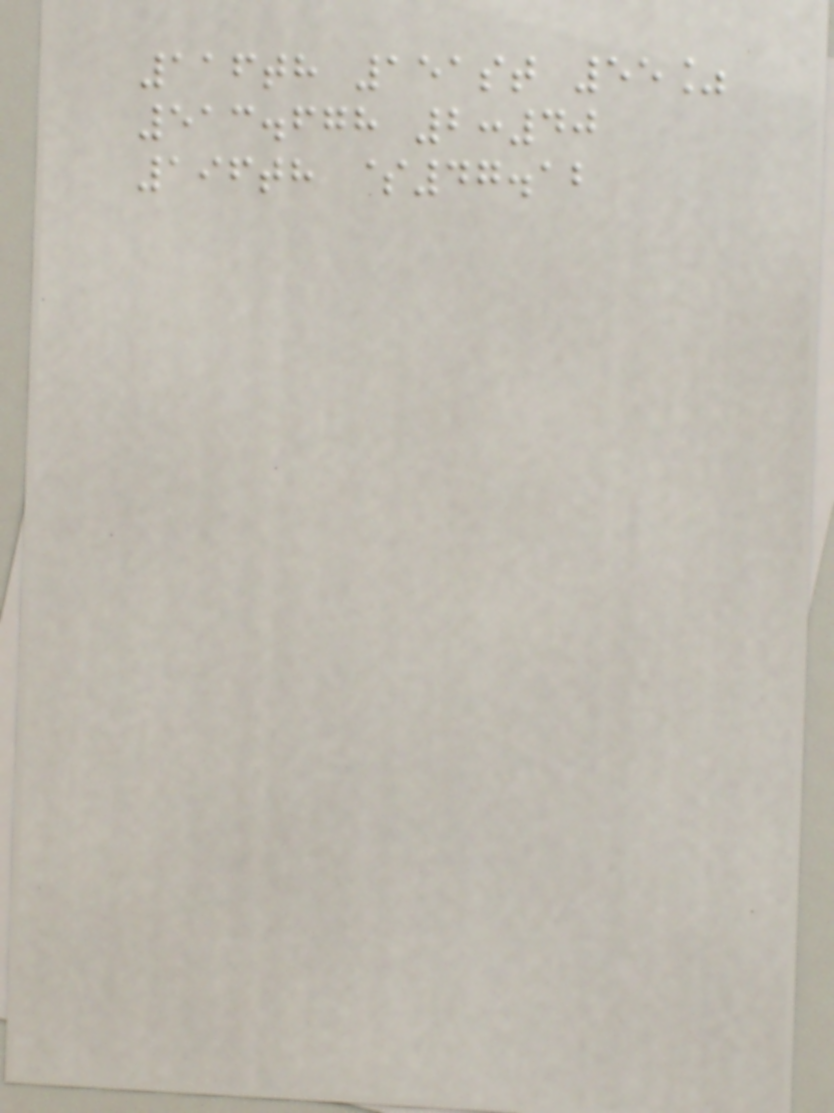116th 151st 55%
513.678 2:40
196th $47.12
